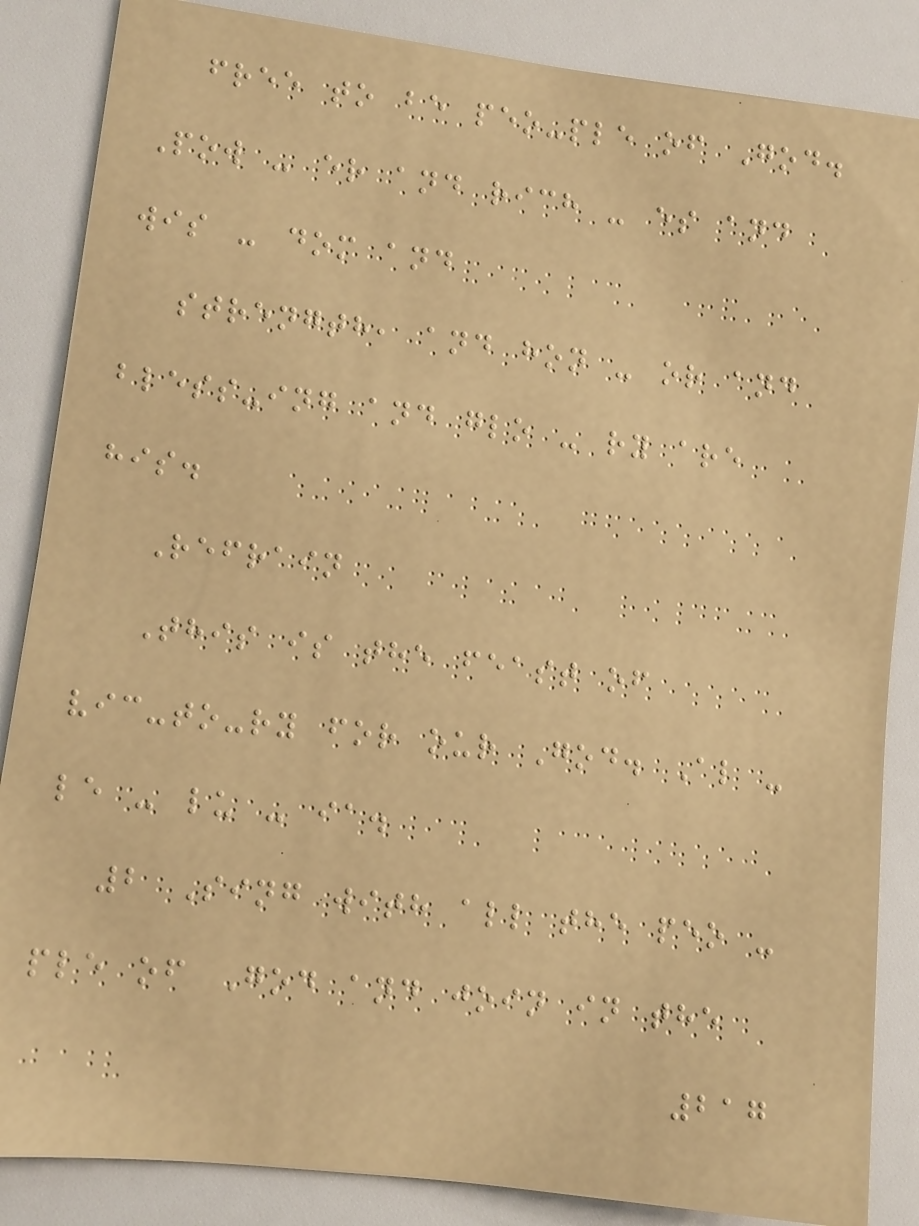free to be peo-ple of God.
Pow - er and rich - es and
wis - dom and
strength, and hon - or and
bless-ing and glo - ry are
his.
Refrain
This is the feast of
vic-to-ry for our God. Al -
le - lu - ia.
2 Sing with all the peo -
ple of God and join in the
217
